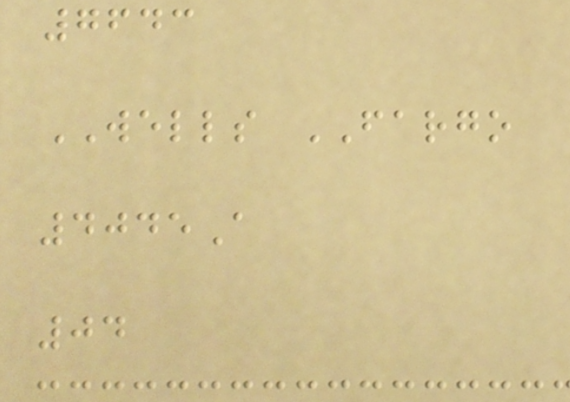7643
WELLS FARGO
4045A
04
